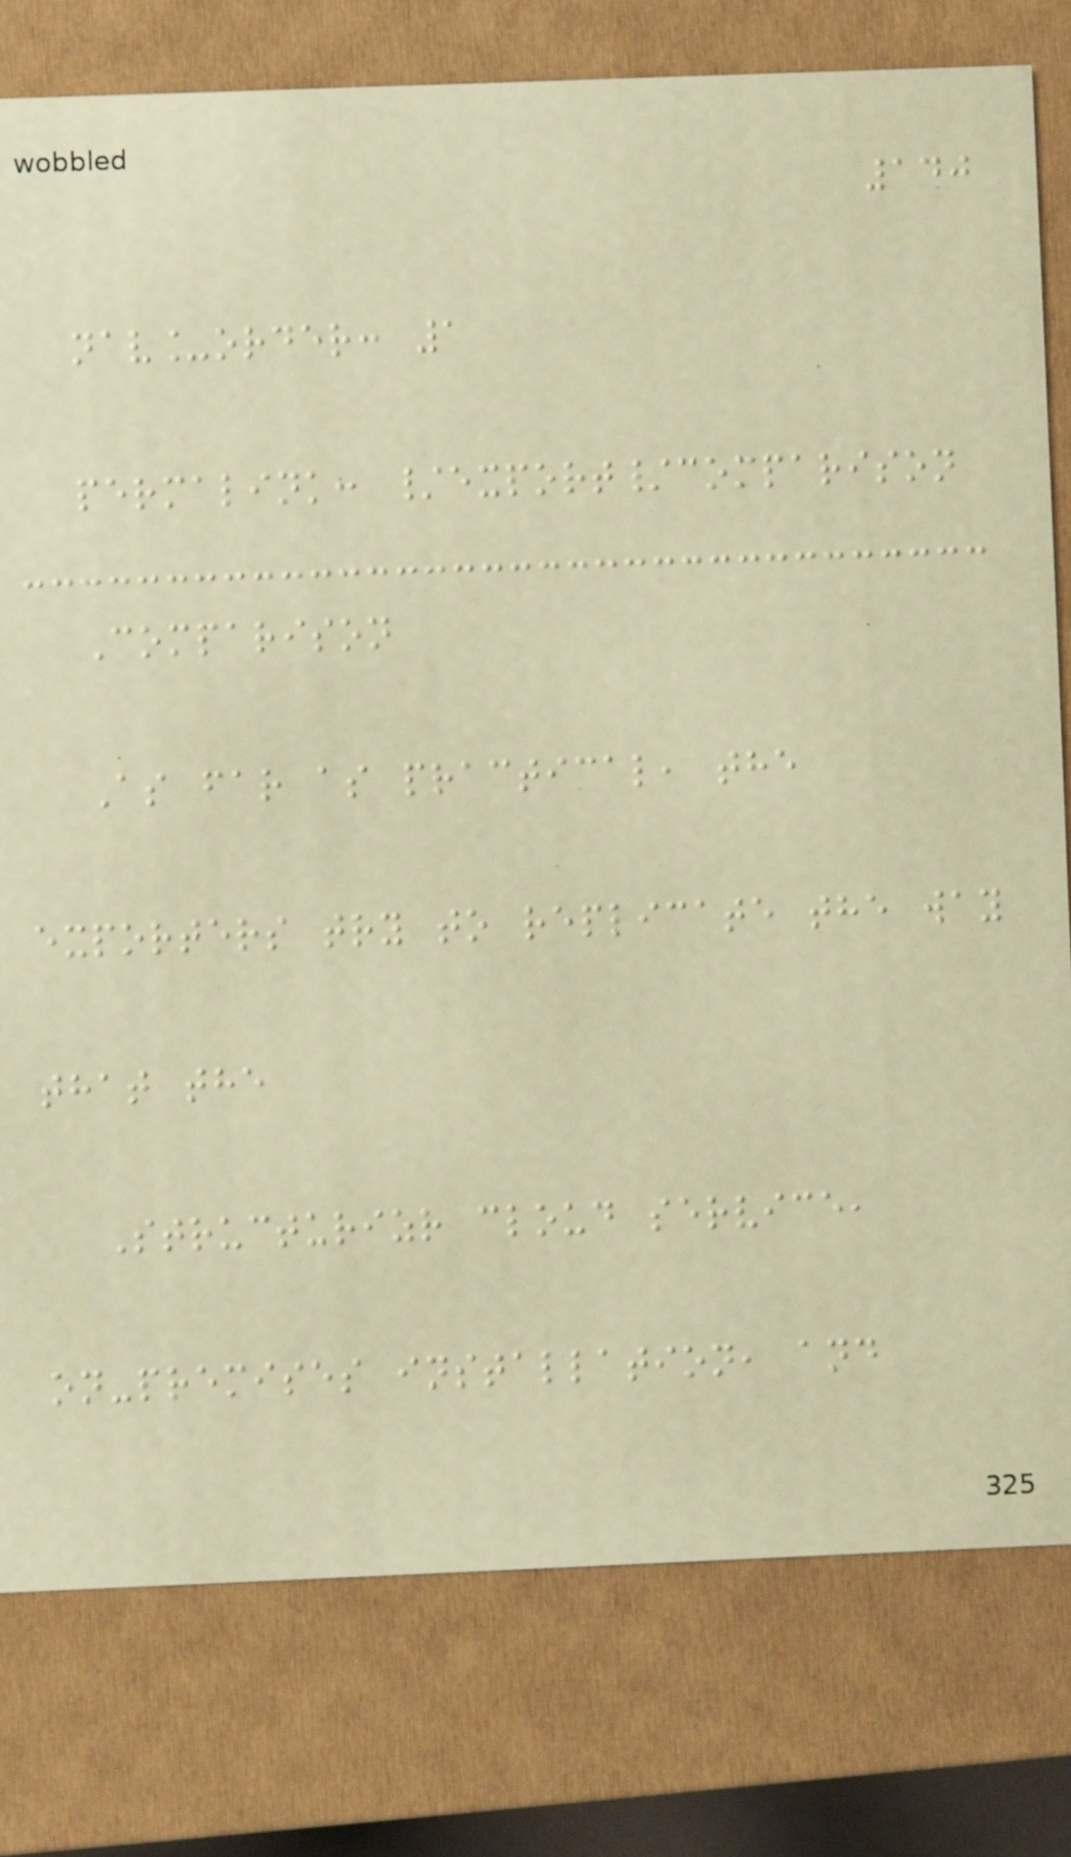140
nav_order: 1
permalink: /export/comparison
Comparison
As far as practical, the
exporters try to replicate the way
that the
Structurizr cloud service,
on-premises installation, and
